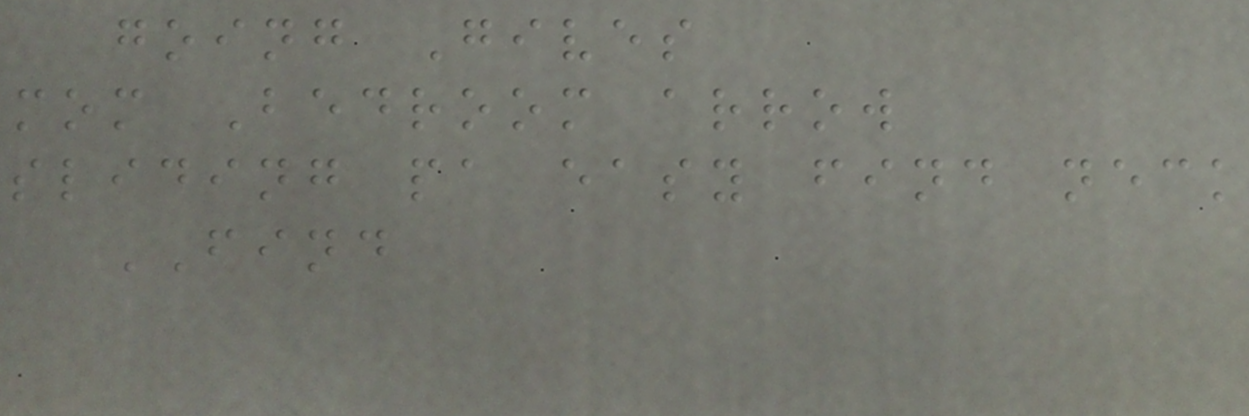going Gives
mom Bedroom arrow
sliding pa easy find neck
FIND
